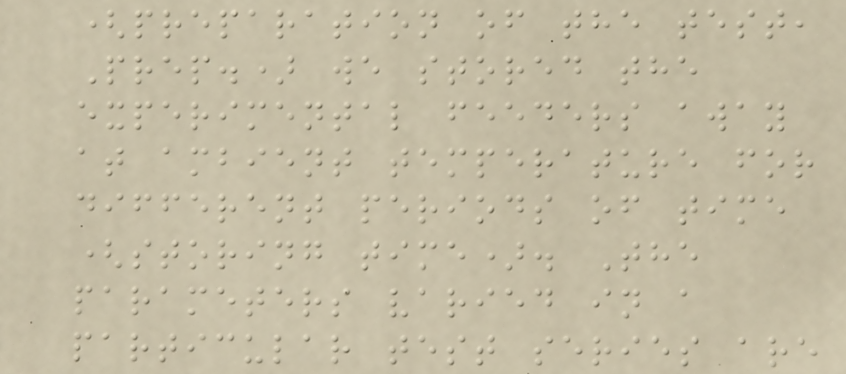(preparation of the test,
Prep.) we stored the
experimental feeders away
at ambient temperature for
different periods of time
(storing time). The
parameters varied in a
particular test series are
